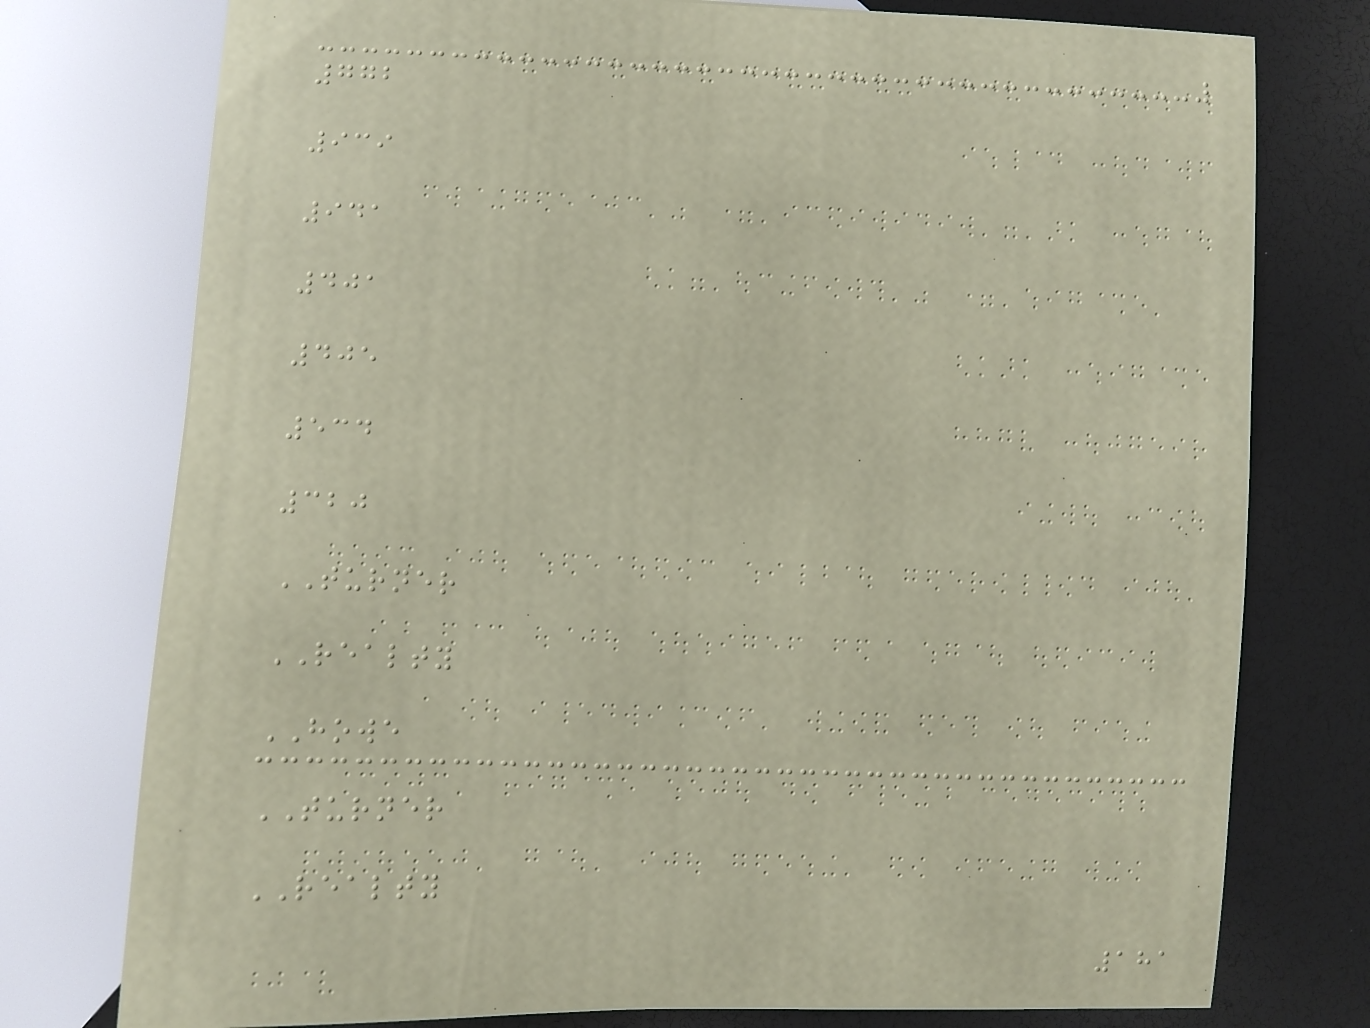772
939
941
401
405
534
320
TURNER
REALTY
HOWE
TURNER
REALTY
181
